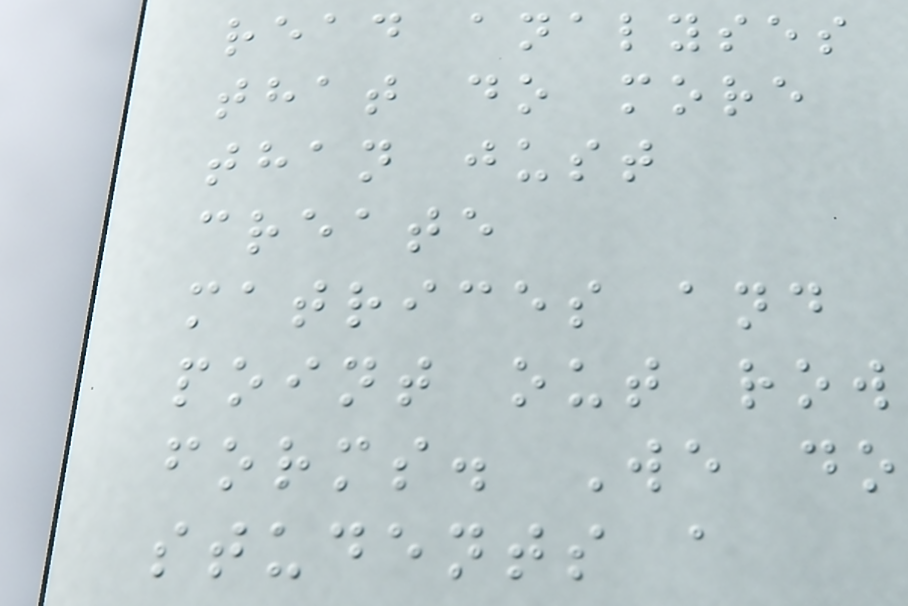read analyses
that do more
than just
create
matrices and
point out row
forms. We do
students a
